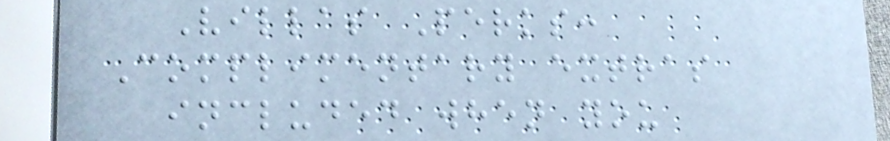Villas Perks:
Complimentary extras
included when you
